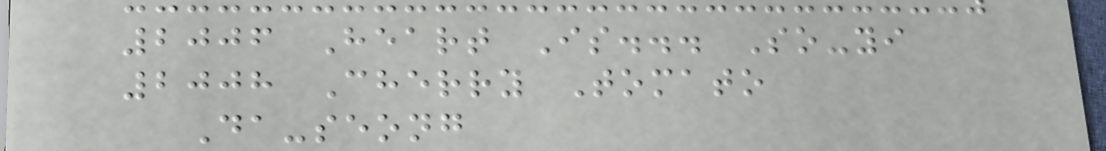2006 Heart Is... So-yi
2008 Cherry Tomato
Da-seong
